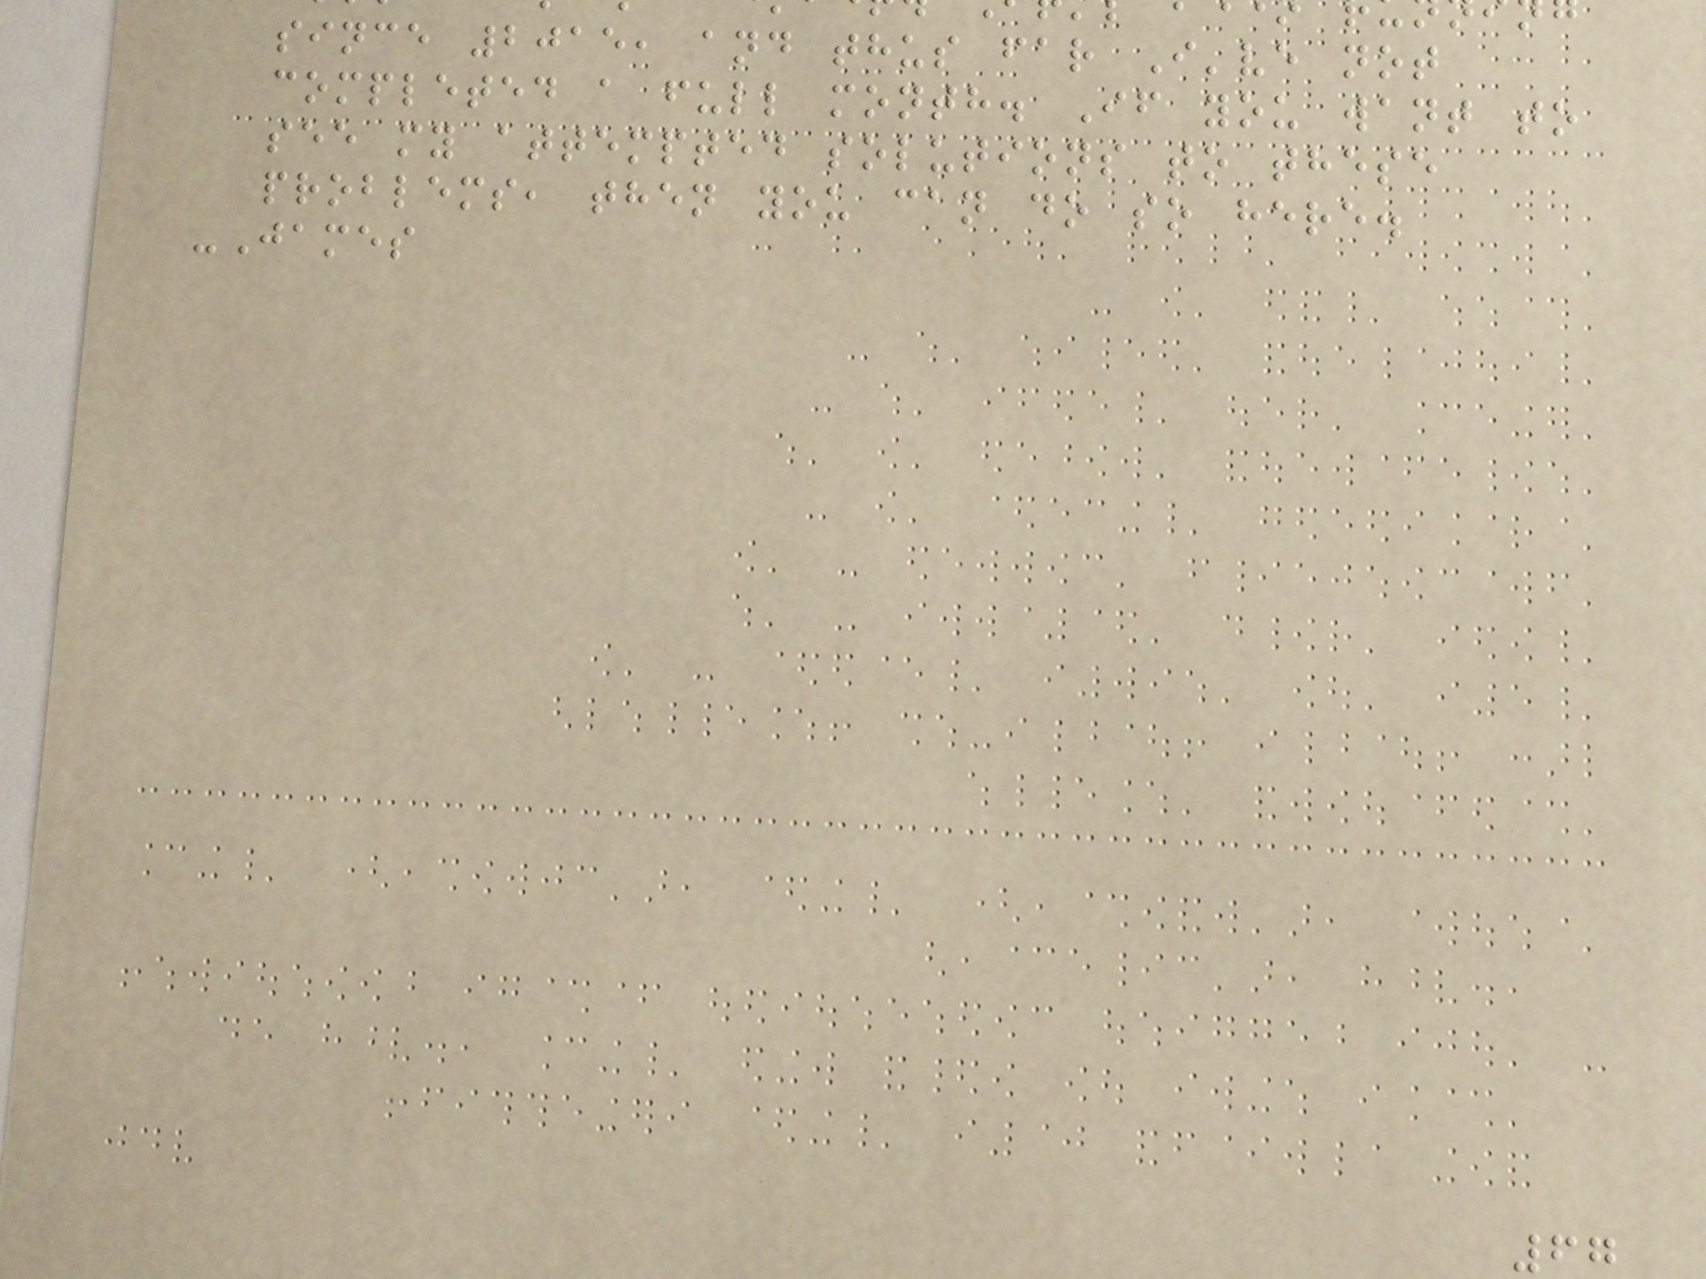since 2015, and thus far I've not
completed a full month. If you want to
see my attempted solutions to these
problems, then you can do so here.
-James
67
